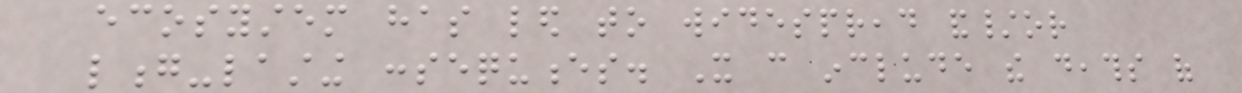ecosystem has led to widespread and/or
long-lasting consequences. It can include the deaths of
